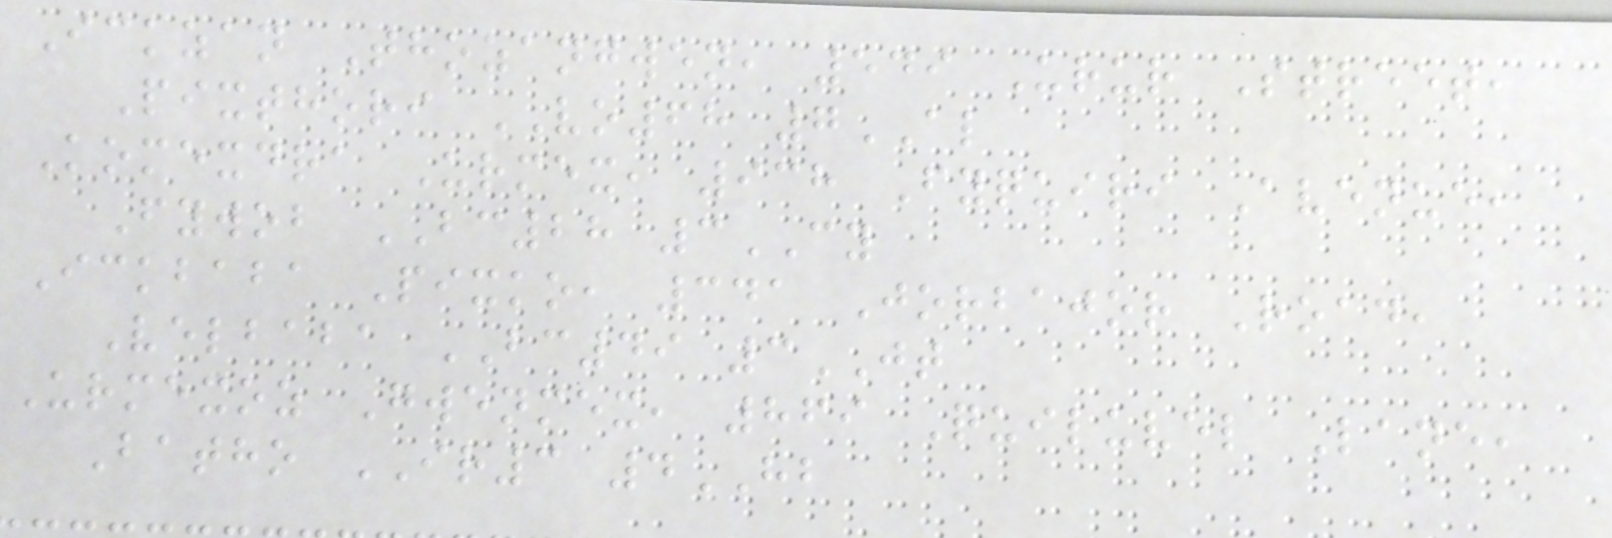Ickzan Thozangwen, 549 Urur Street,
Pixthori VO68 7AL
Komexdra Urmex, 938 Fyquiri Avenue,
Fywob BC28 3CY
Ickbaba Pixko, 341 Jorbajor Road,
Velbaba BC49 3JT
Urmexoz Gwenmex, 869 Quiluvel Lane,
Batho IR3 4HB
